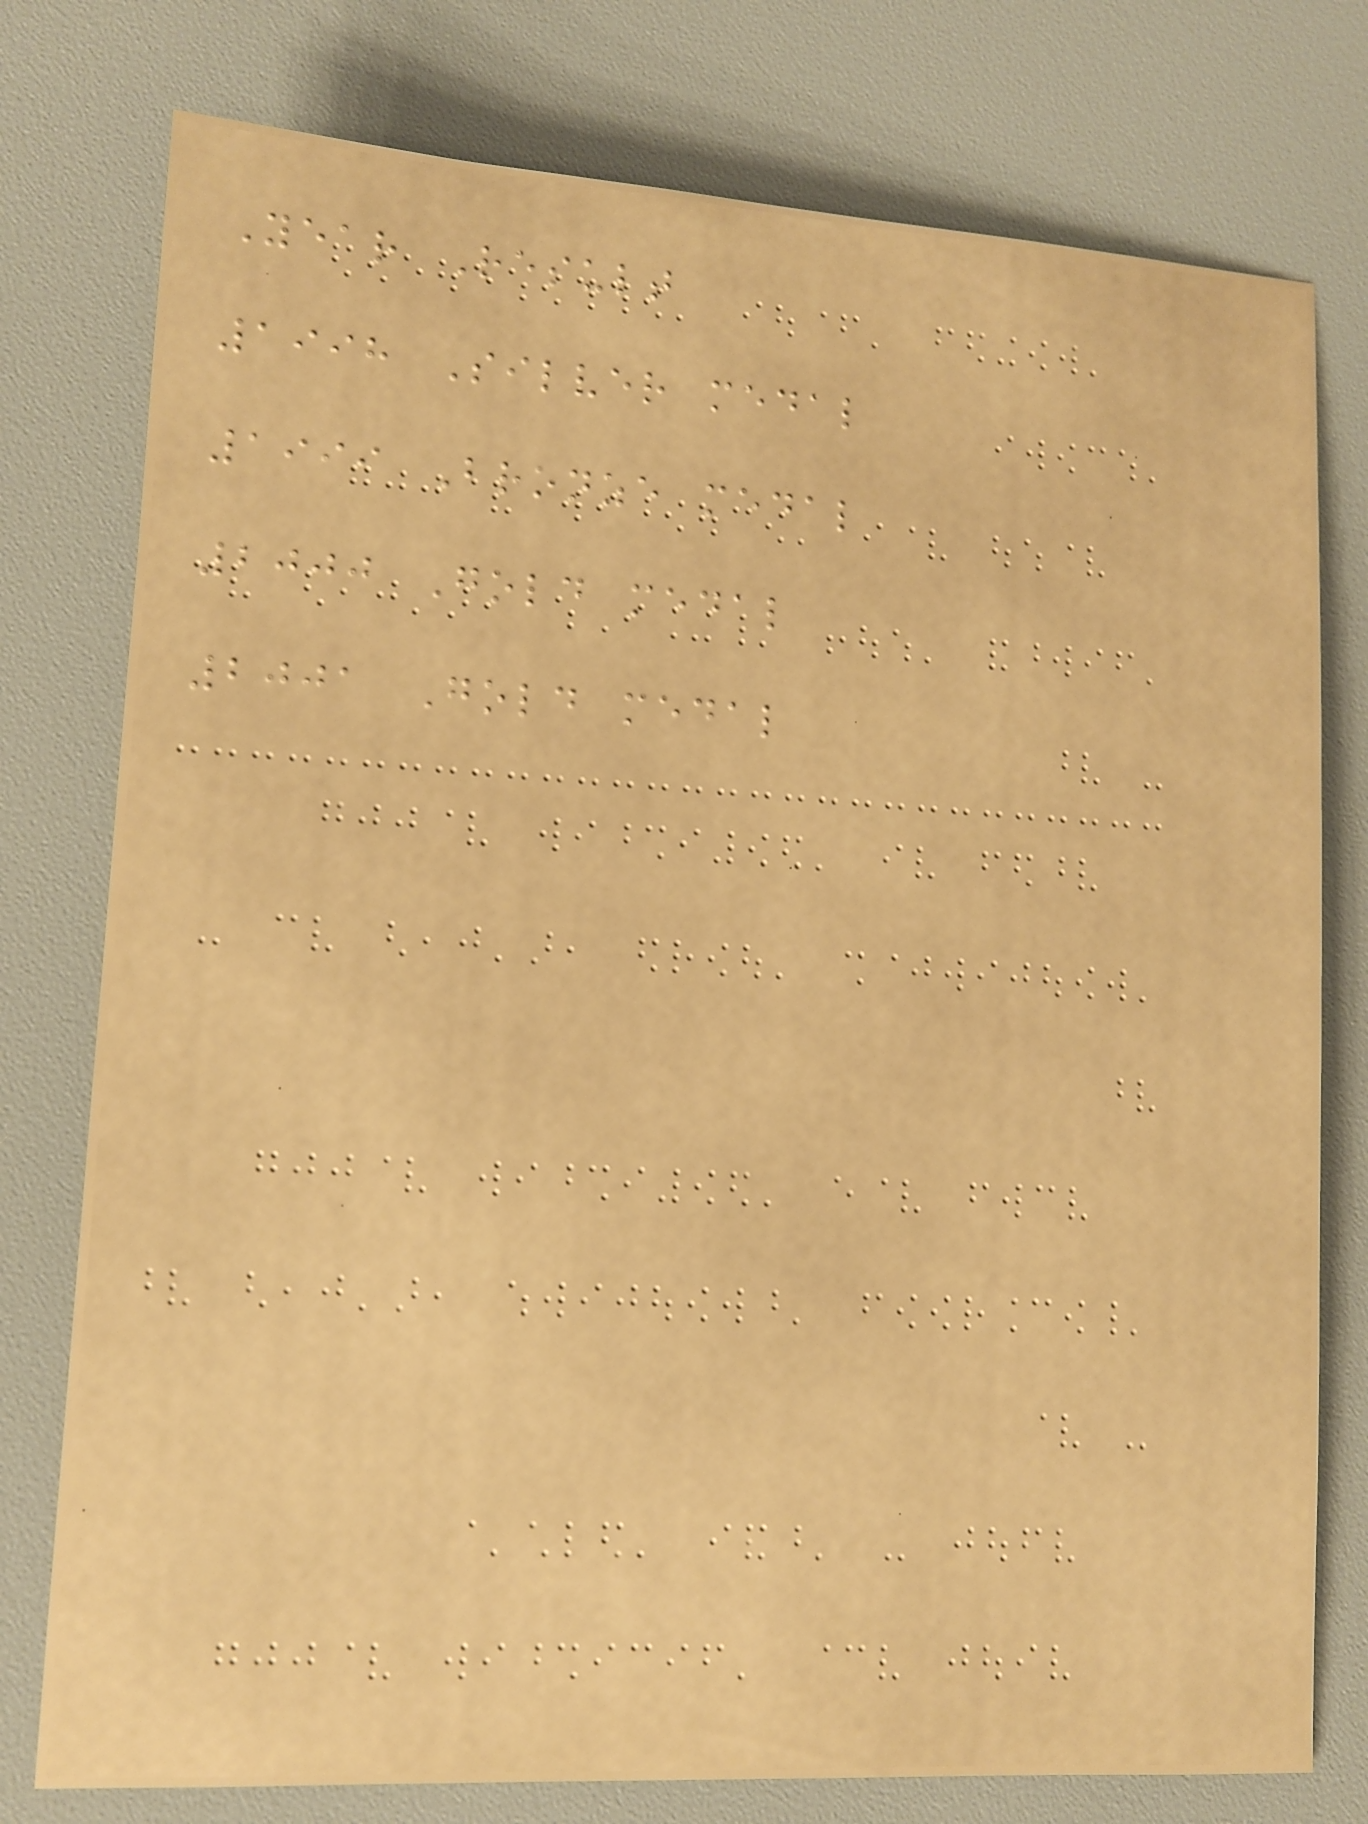Year Result
1998 Silver medal
1999 Bronze medal
2000 Gold medal
2001 Gold medal
